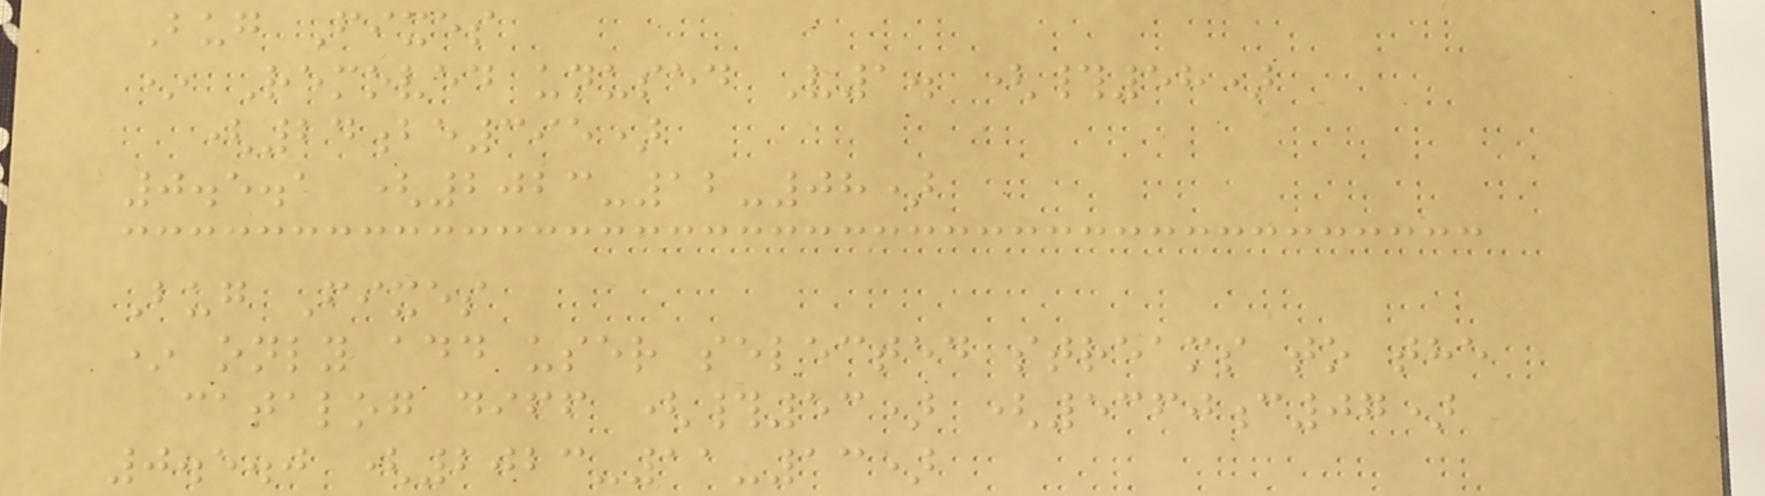Bug Fixes
* Removed unused V1. (#58)
(24be395)
0.5.1 (2023-12-08)
Bug Fixes
* only add user selected streams to the
catalog diff (#53) (5360c07)
0.5.0 (2023-11-13)
